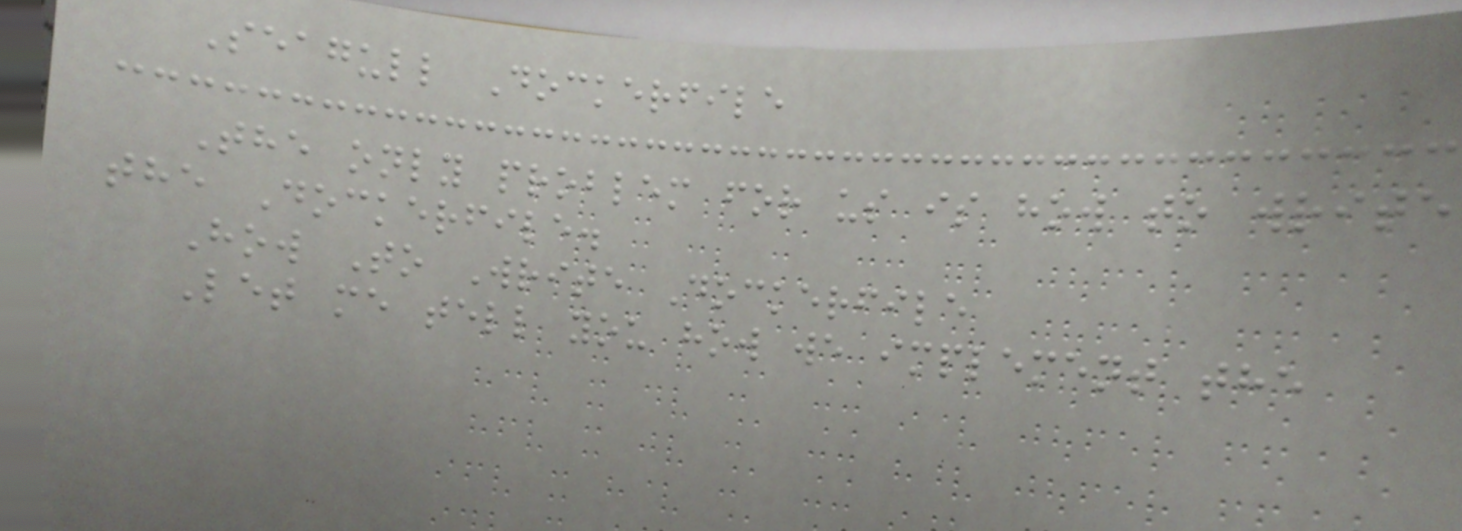Seagull Dockerfile
The only problem for us is how to write
the Dockerfile.
How To Write Dockerfile
Let me tell you how we implement the
